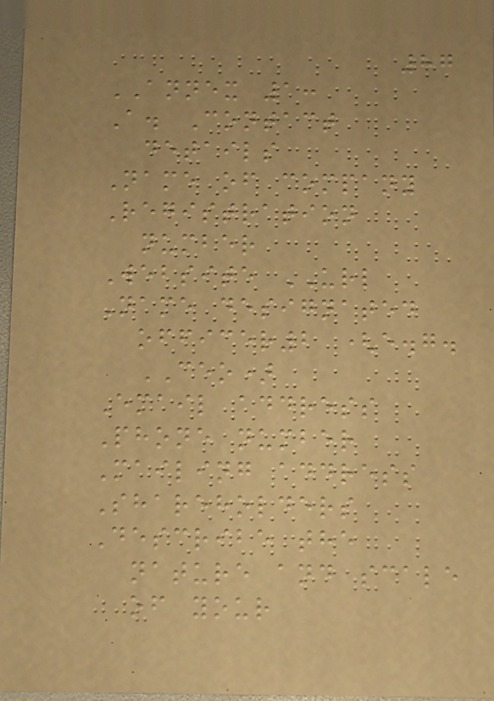87
ANNEX 1:
A. Contact
details
Name of company
Registration
number
Website URL
Name designated
officer2 (e.g.
CEO)
Email address
Phone number
Mailing address
Shareholders
Describe the
nature and scale
of your
